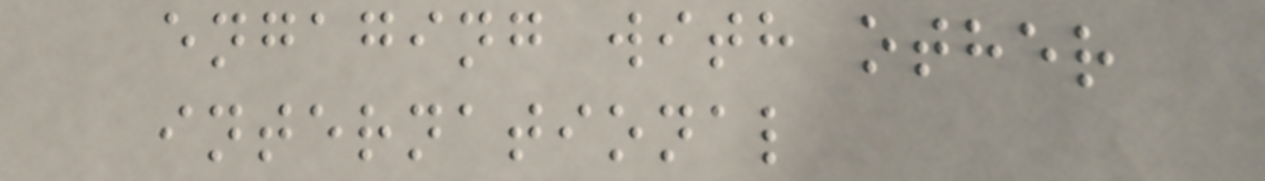engaging with other
international
